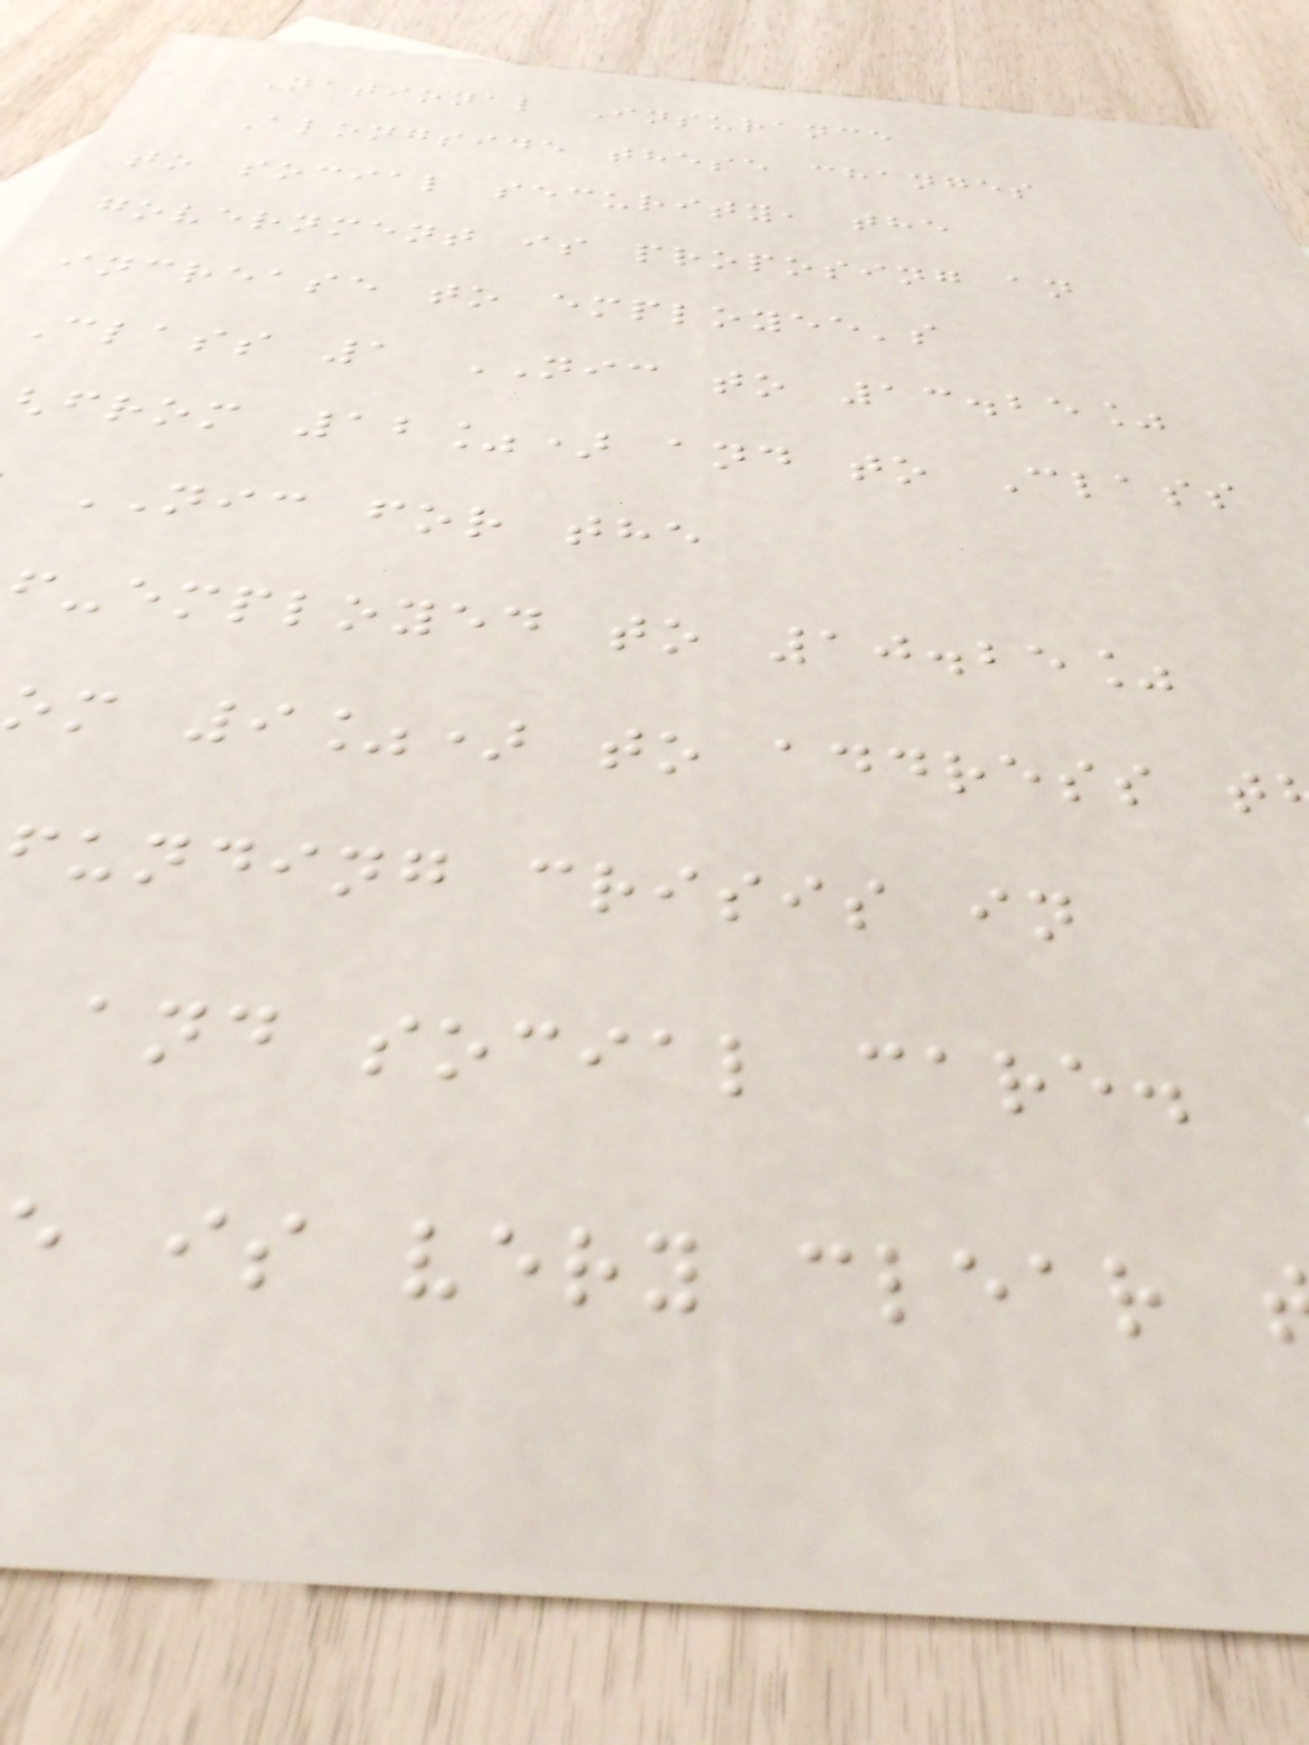National Insurance
Alongside these changes
to social security, the
government is proposing an
increase to employee's
Class 1 NIC to 13.25%
from 12%) and to Class
NIC for the
f-employed to 10.25%
om 9%) to address t
unding crisis in
and social care.
is very clear
